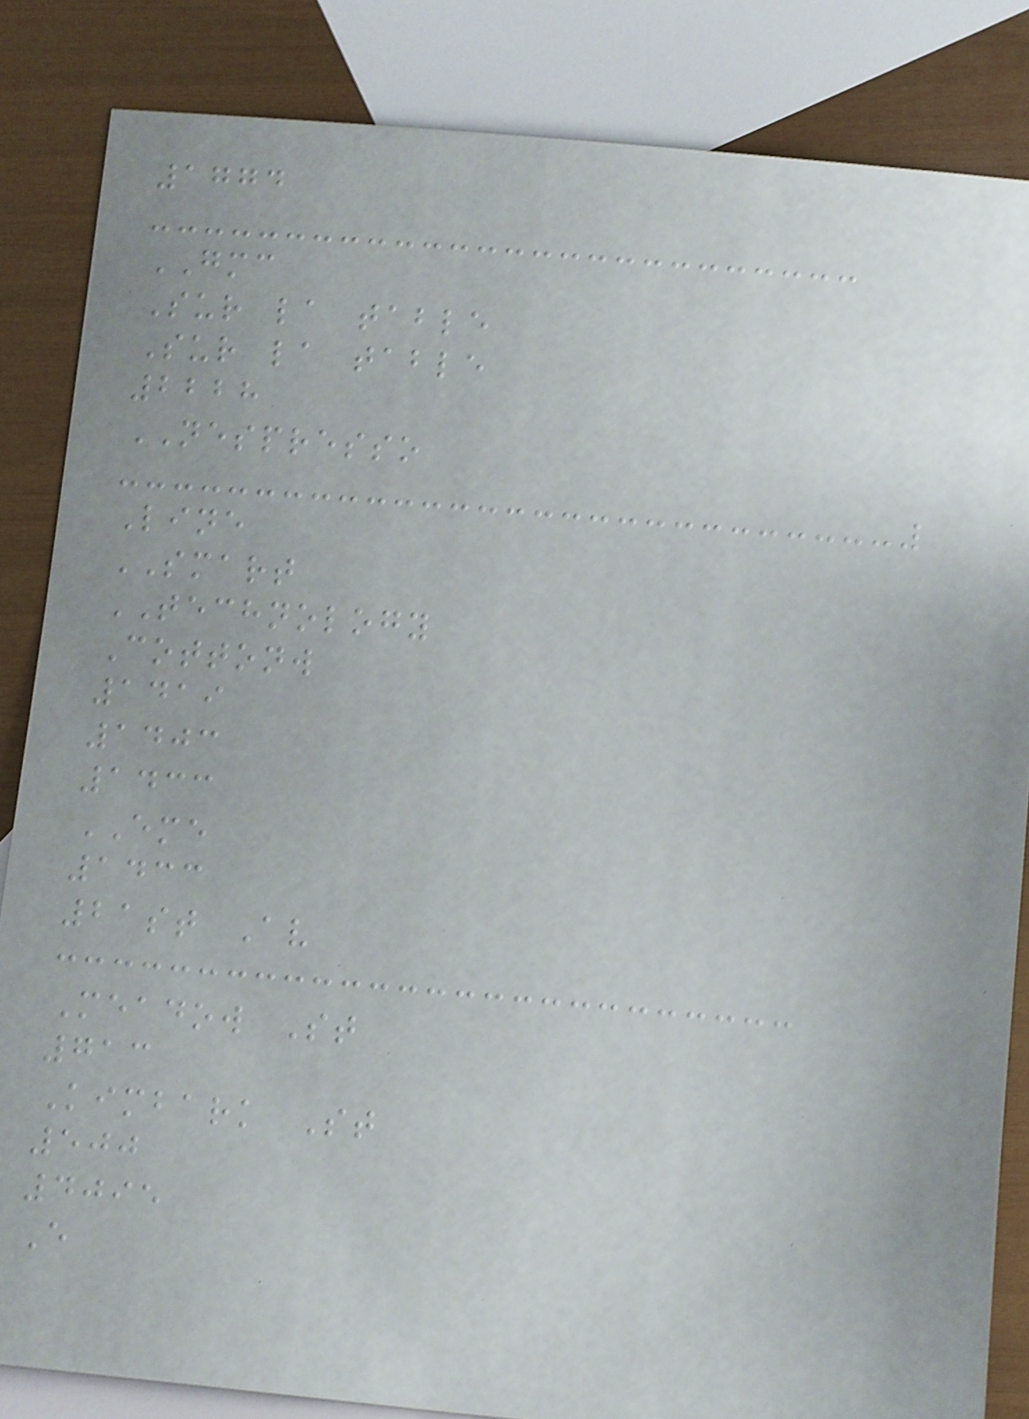1774
GMC
Sur la table
Sur la table
2228
NESPRESSO
Line
SMART
TECHNOLOGY
Cottonw
1419
1403
1433
EME
1433
21st Av
Meadow St
713
Kimbark St
500
4095
E
